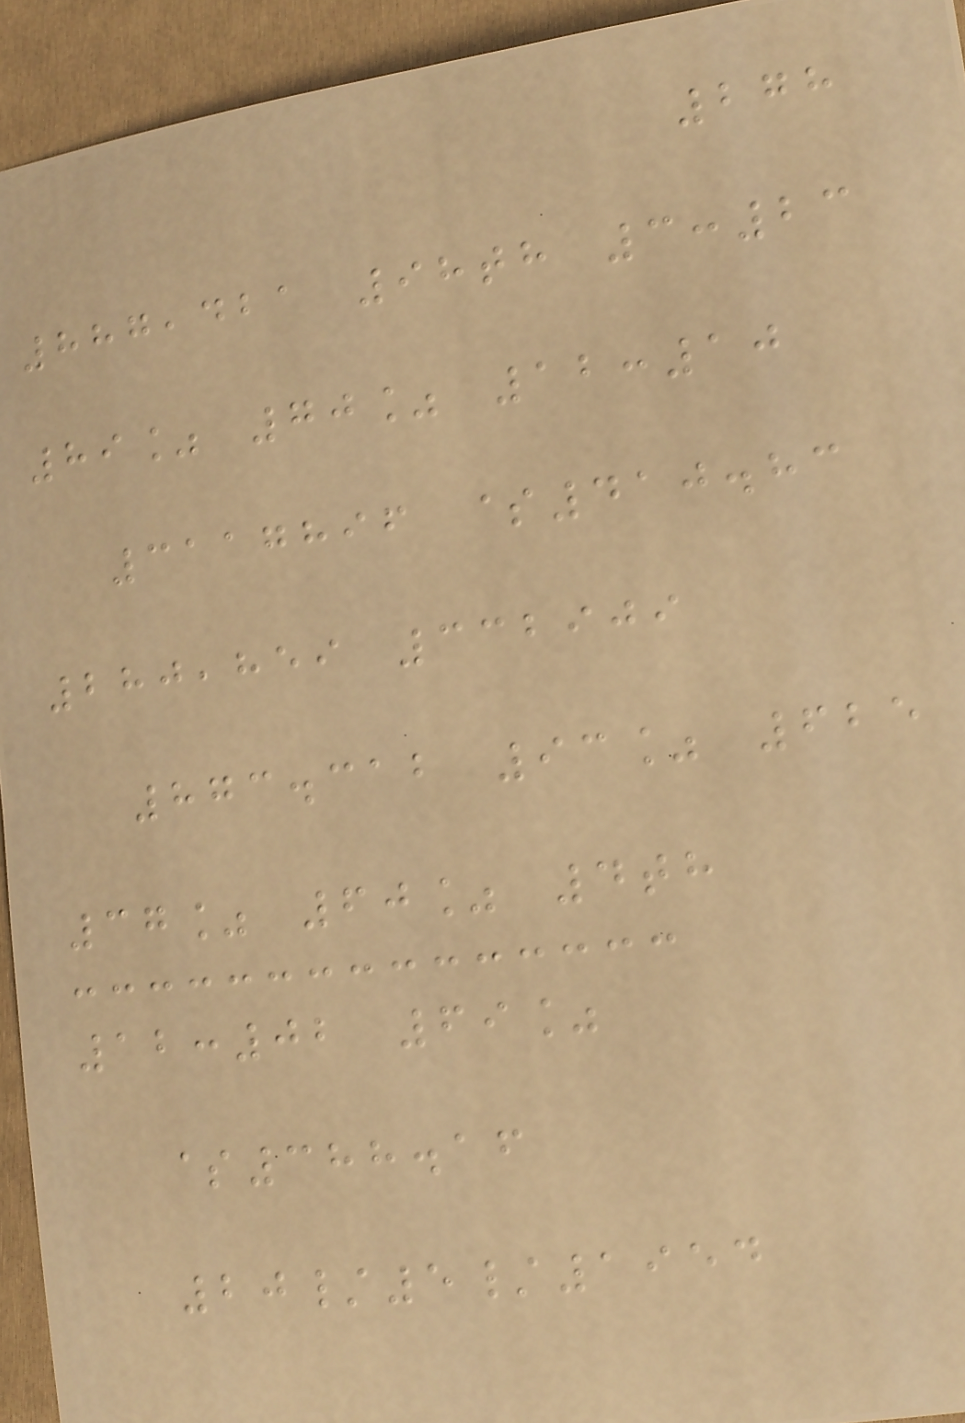278
887,421 98th 3:23
89% 70% 12:10
3117896 $410.83
280,859 332909
873.312 93% 625
37% 60% 4th
12:02 69%
$388.16
20/5/1954
